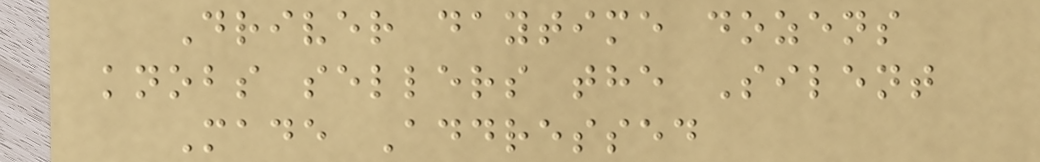Driver daytime dozens
knobs sellers the Silent
Made Addressed
